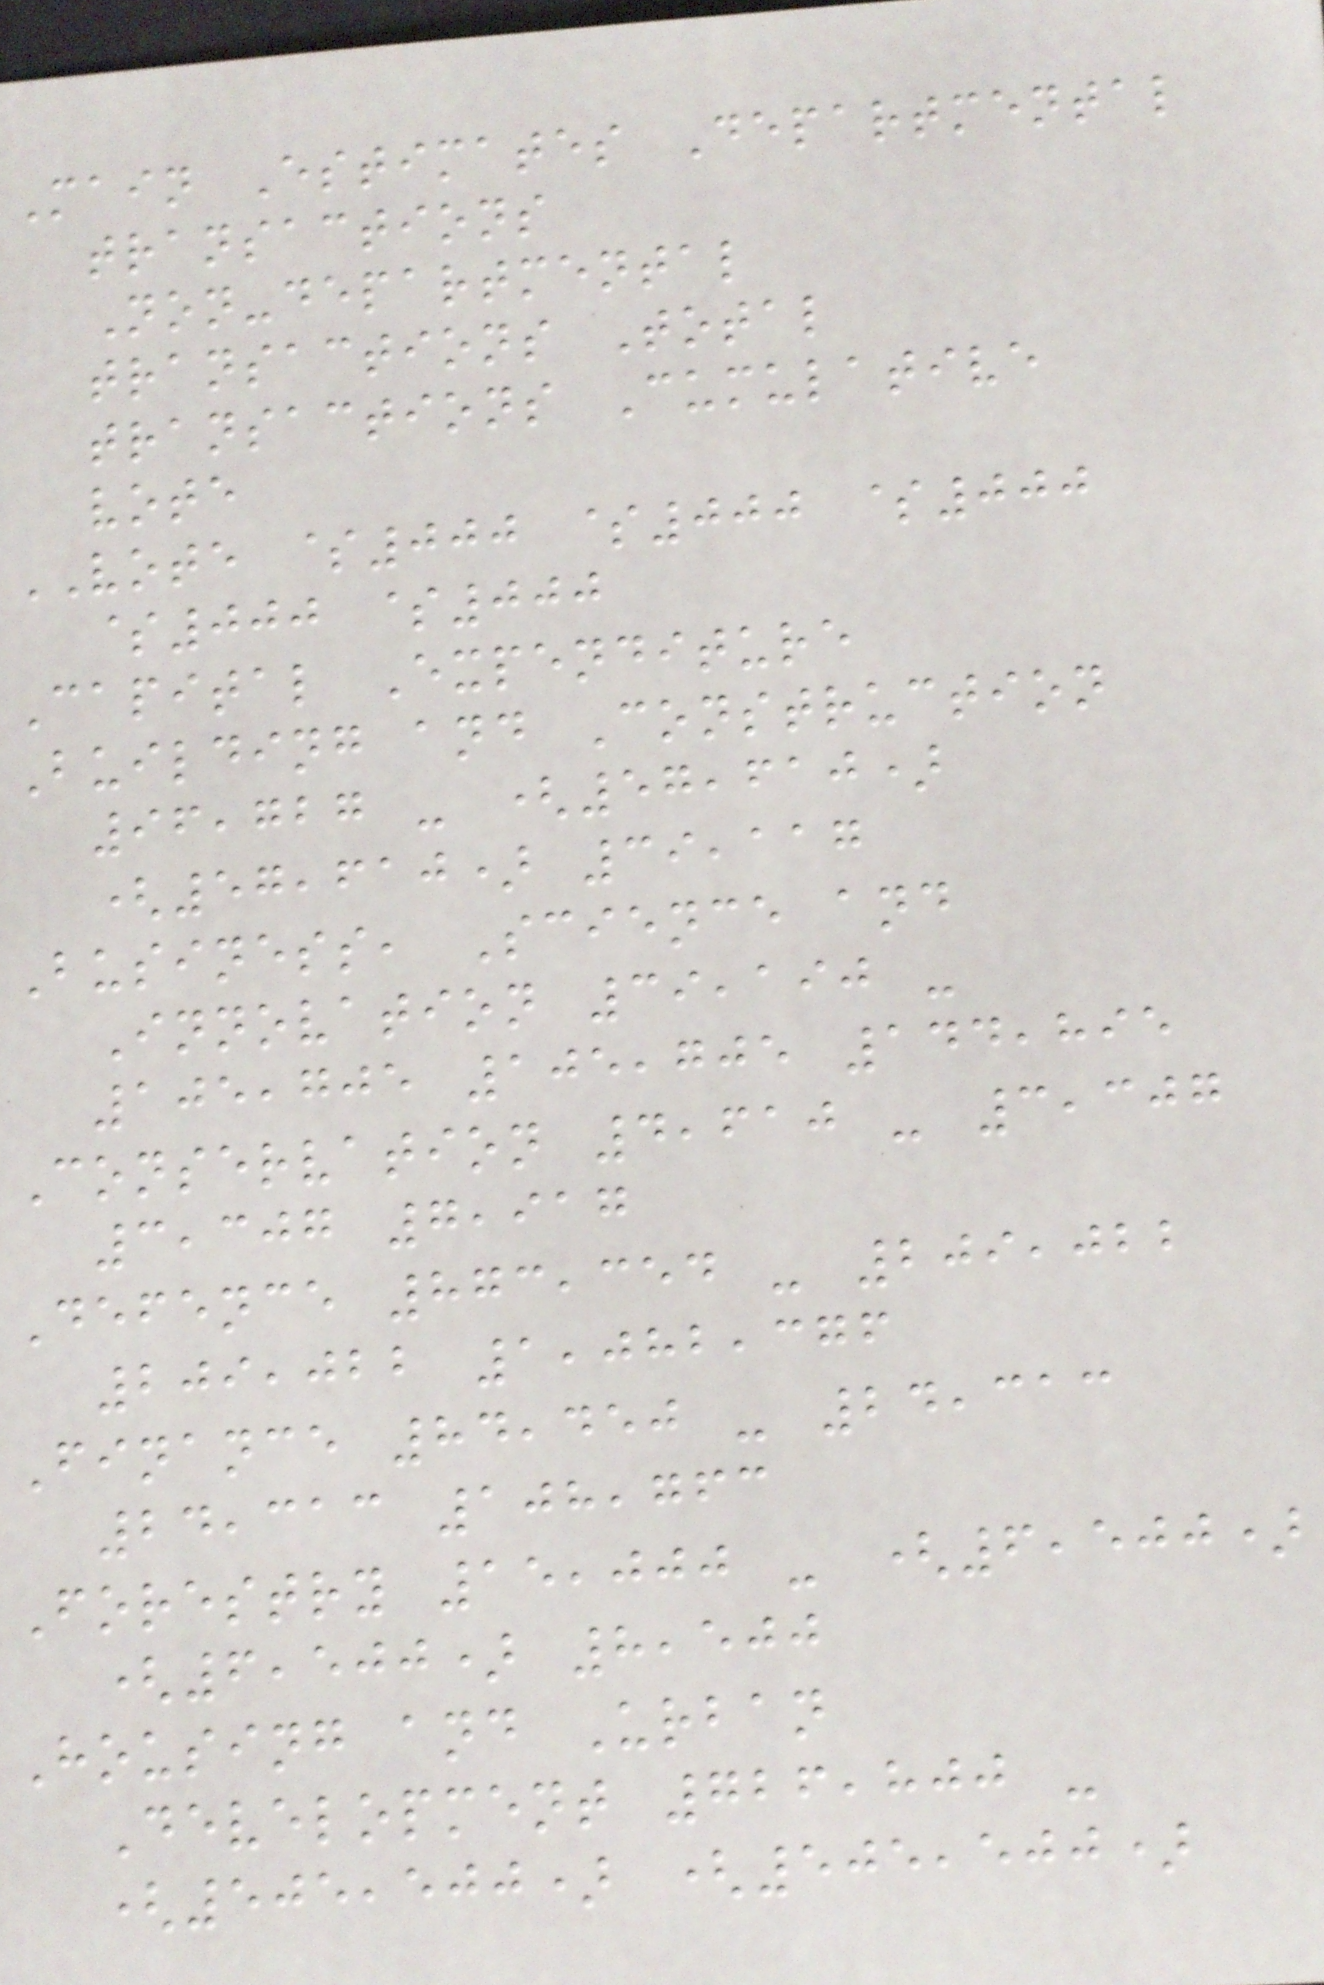Main Estimates Departmental
transactions
Non-departmental
transactions Total
transactions Cumulative
vote
VOTE $000 $000 $000
$000 $000
Capital Expenditure
Building and Construction
96,727 - (57,610)
(57,610) 39,117
Business, Science and
Innovation 39,190 -
105,705 105,705 144,895
Conservation 4,610 - 3,307
3,307 7,917
Defence 873,354 - 209,022
209,022 1,082,376
Finance 84,450 - 24,313
24,313 108,763
Forestry 15,000 - (6,500)
(6,500) 8,500
Housing and Urban
Development 726,800 -
(505,500) (505,500)
